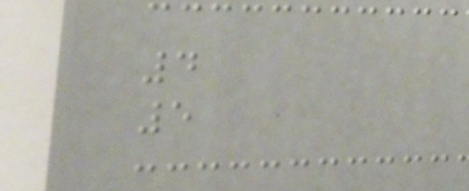4
5
